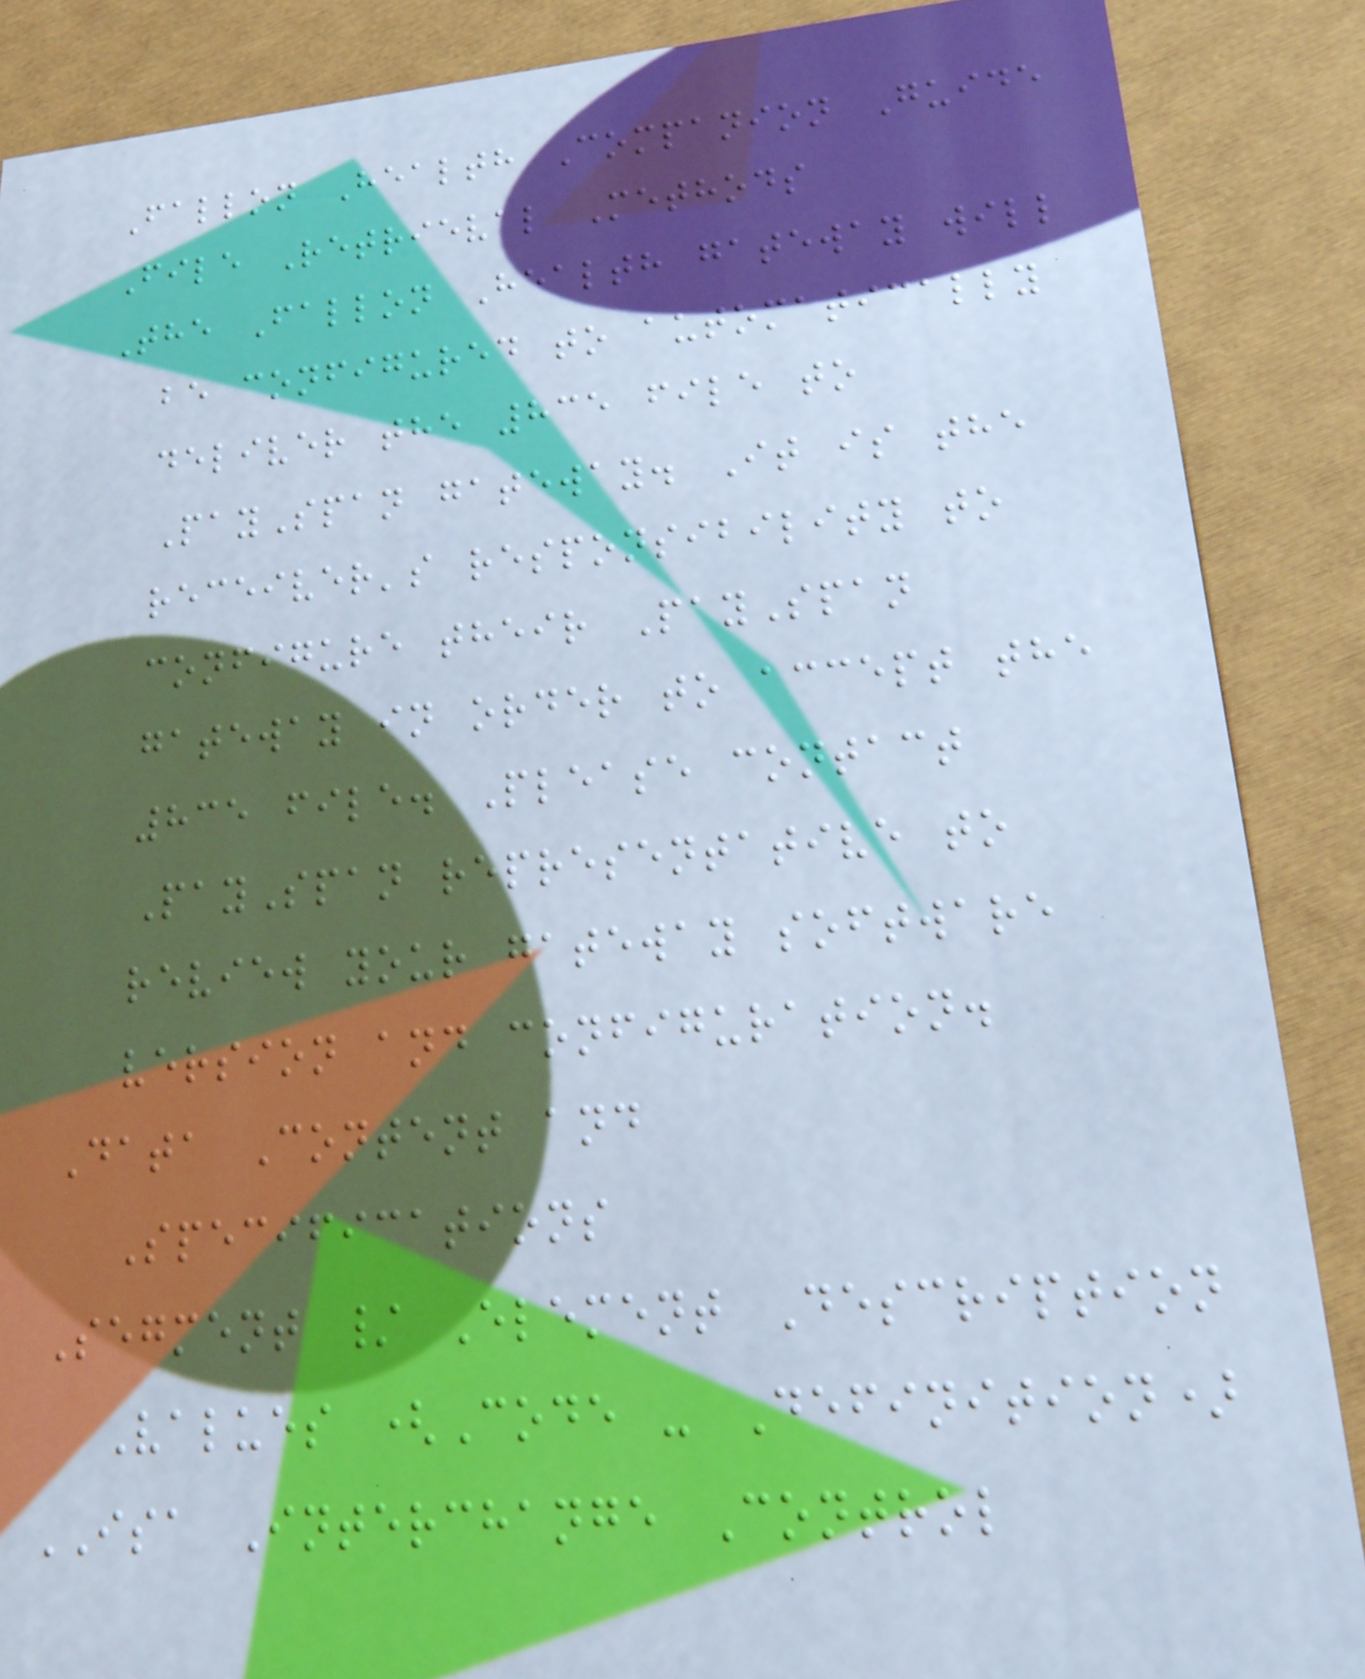Fallon Health Companion Guide
File Retrieval Methods
The Fallon Health gateway will
be configured to automatically
deliver the 835 file to
PaySpan gateway. It is the
receiver's responsibility to
configure their PaySpan
gateway in order to accept the
835 file. Please contact
PaySpan representative to
review your gateway software
version and configuration.
Data Content and
Specifications
Segment / Element Description
Values (Code - Definition)
ISA Interchange Control
